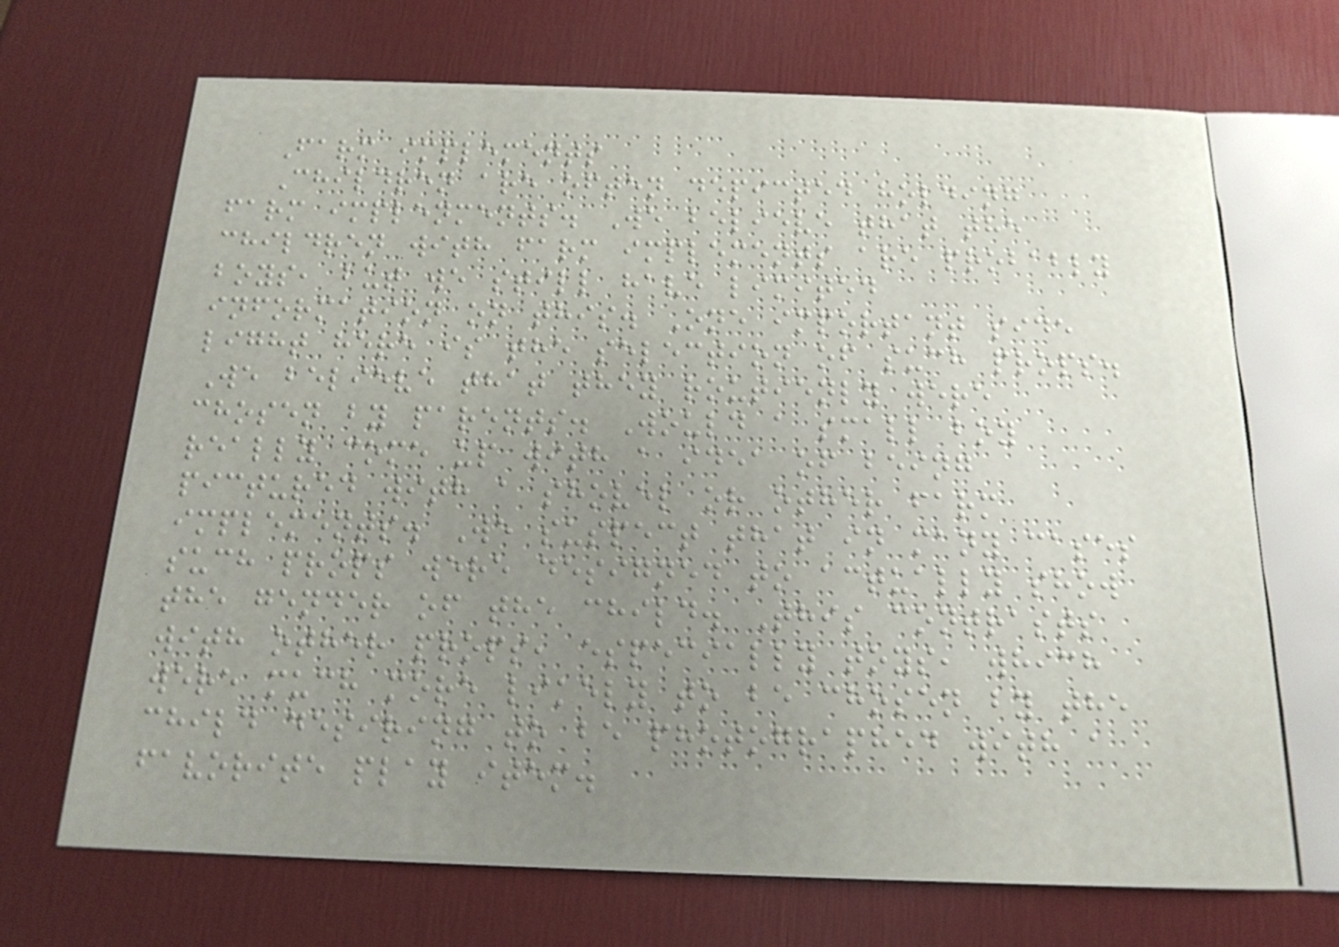Farm implements
Children are often depicted holding
farm implenments. We believe that the
children with farm implements are probably
boys, but we still have limited
information on this. One important side
light here is the selection of such props.
We believe that they routienly were
chosen by parents. Would a small boy
really come up with a idea of being
pictured with a shovel or other farm
implements. We suspect that in many cases
such props were designed to actually show
the gender of the child. This contrasts
with other props, especially toys, which
were much more likely to be chosen by the
child desiring to be photographed with a
favorite play item.
